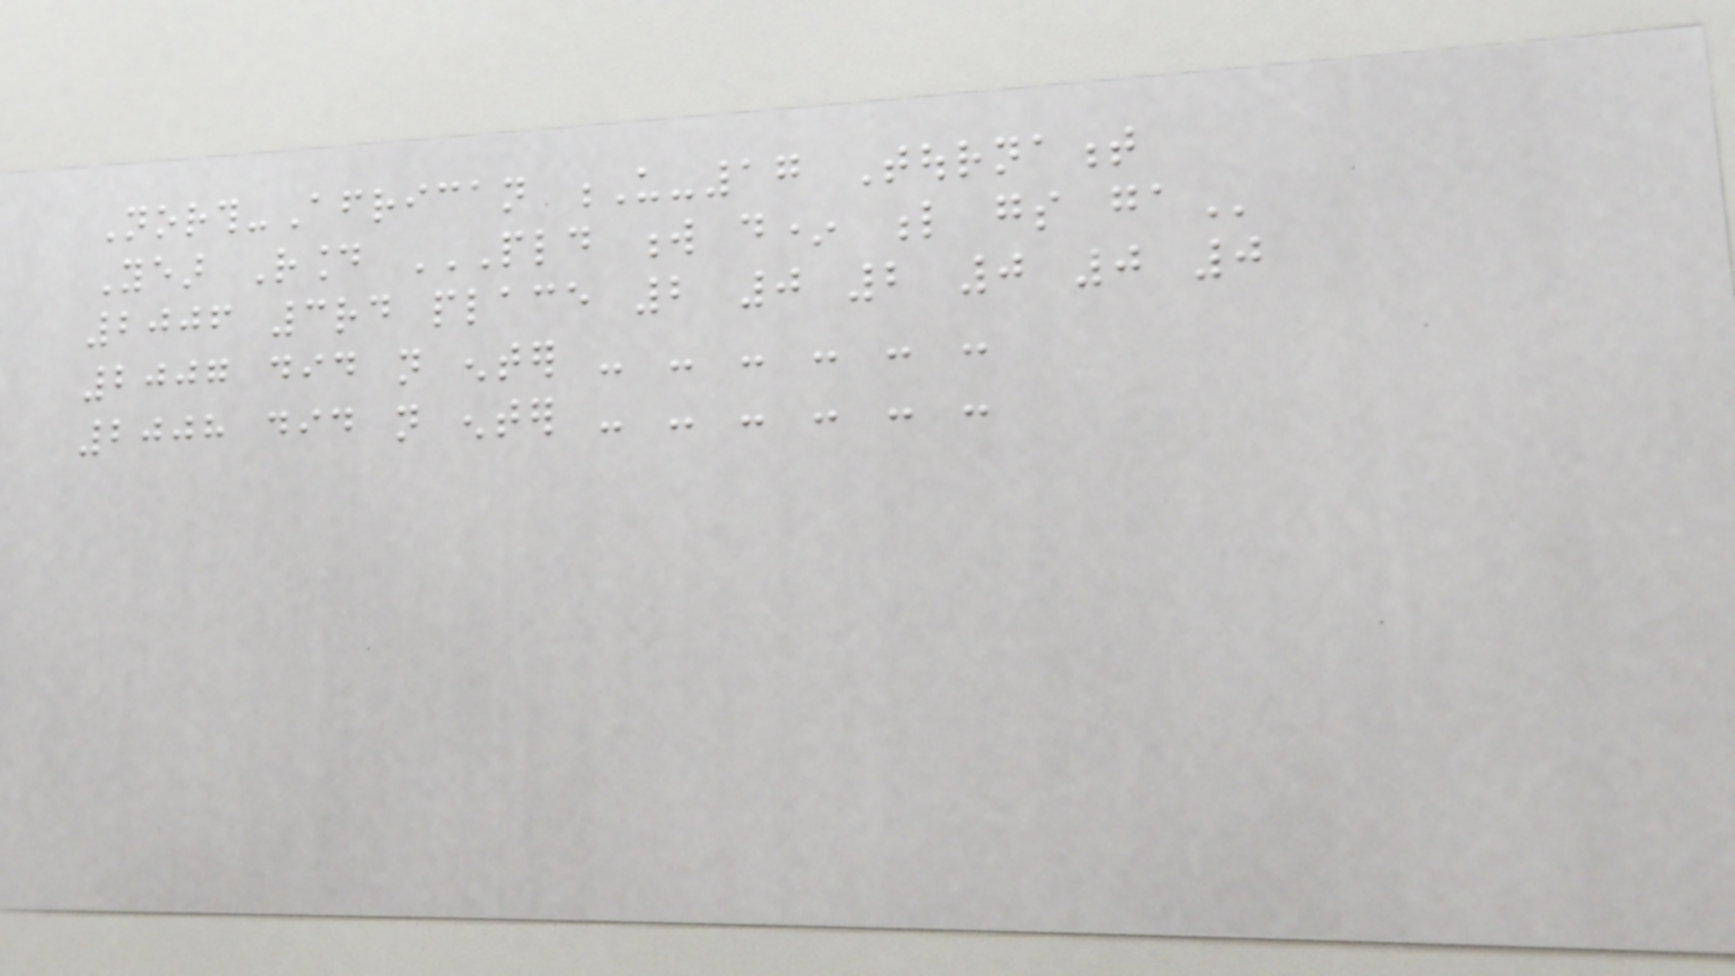North-African U-17 Tournament
Year Round PLD W D* L GS GA
2006 3rd place 2 0 2 0 0 0
2007 did not enter - - - - - -
2008 did not enter - - - - - -
